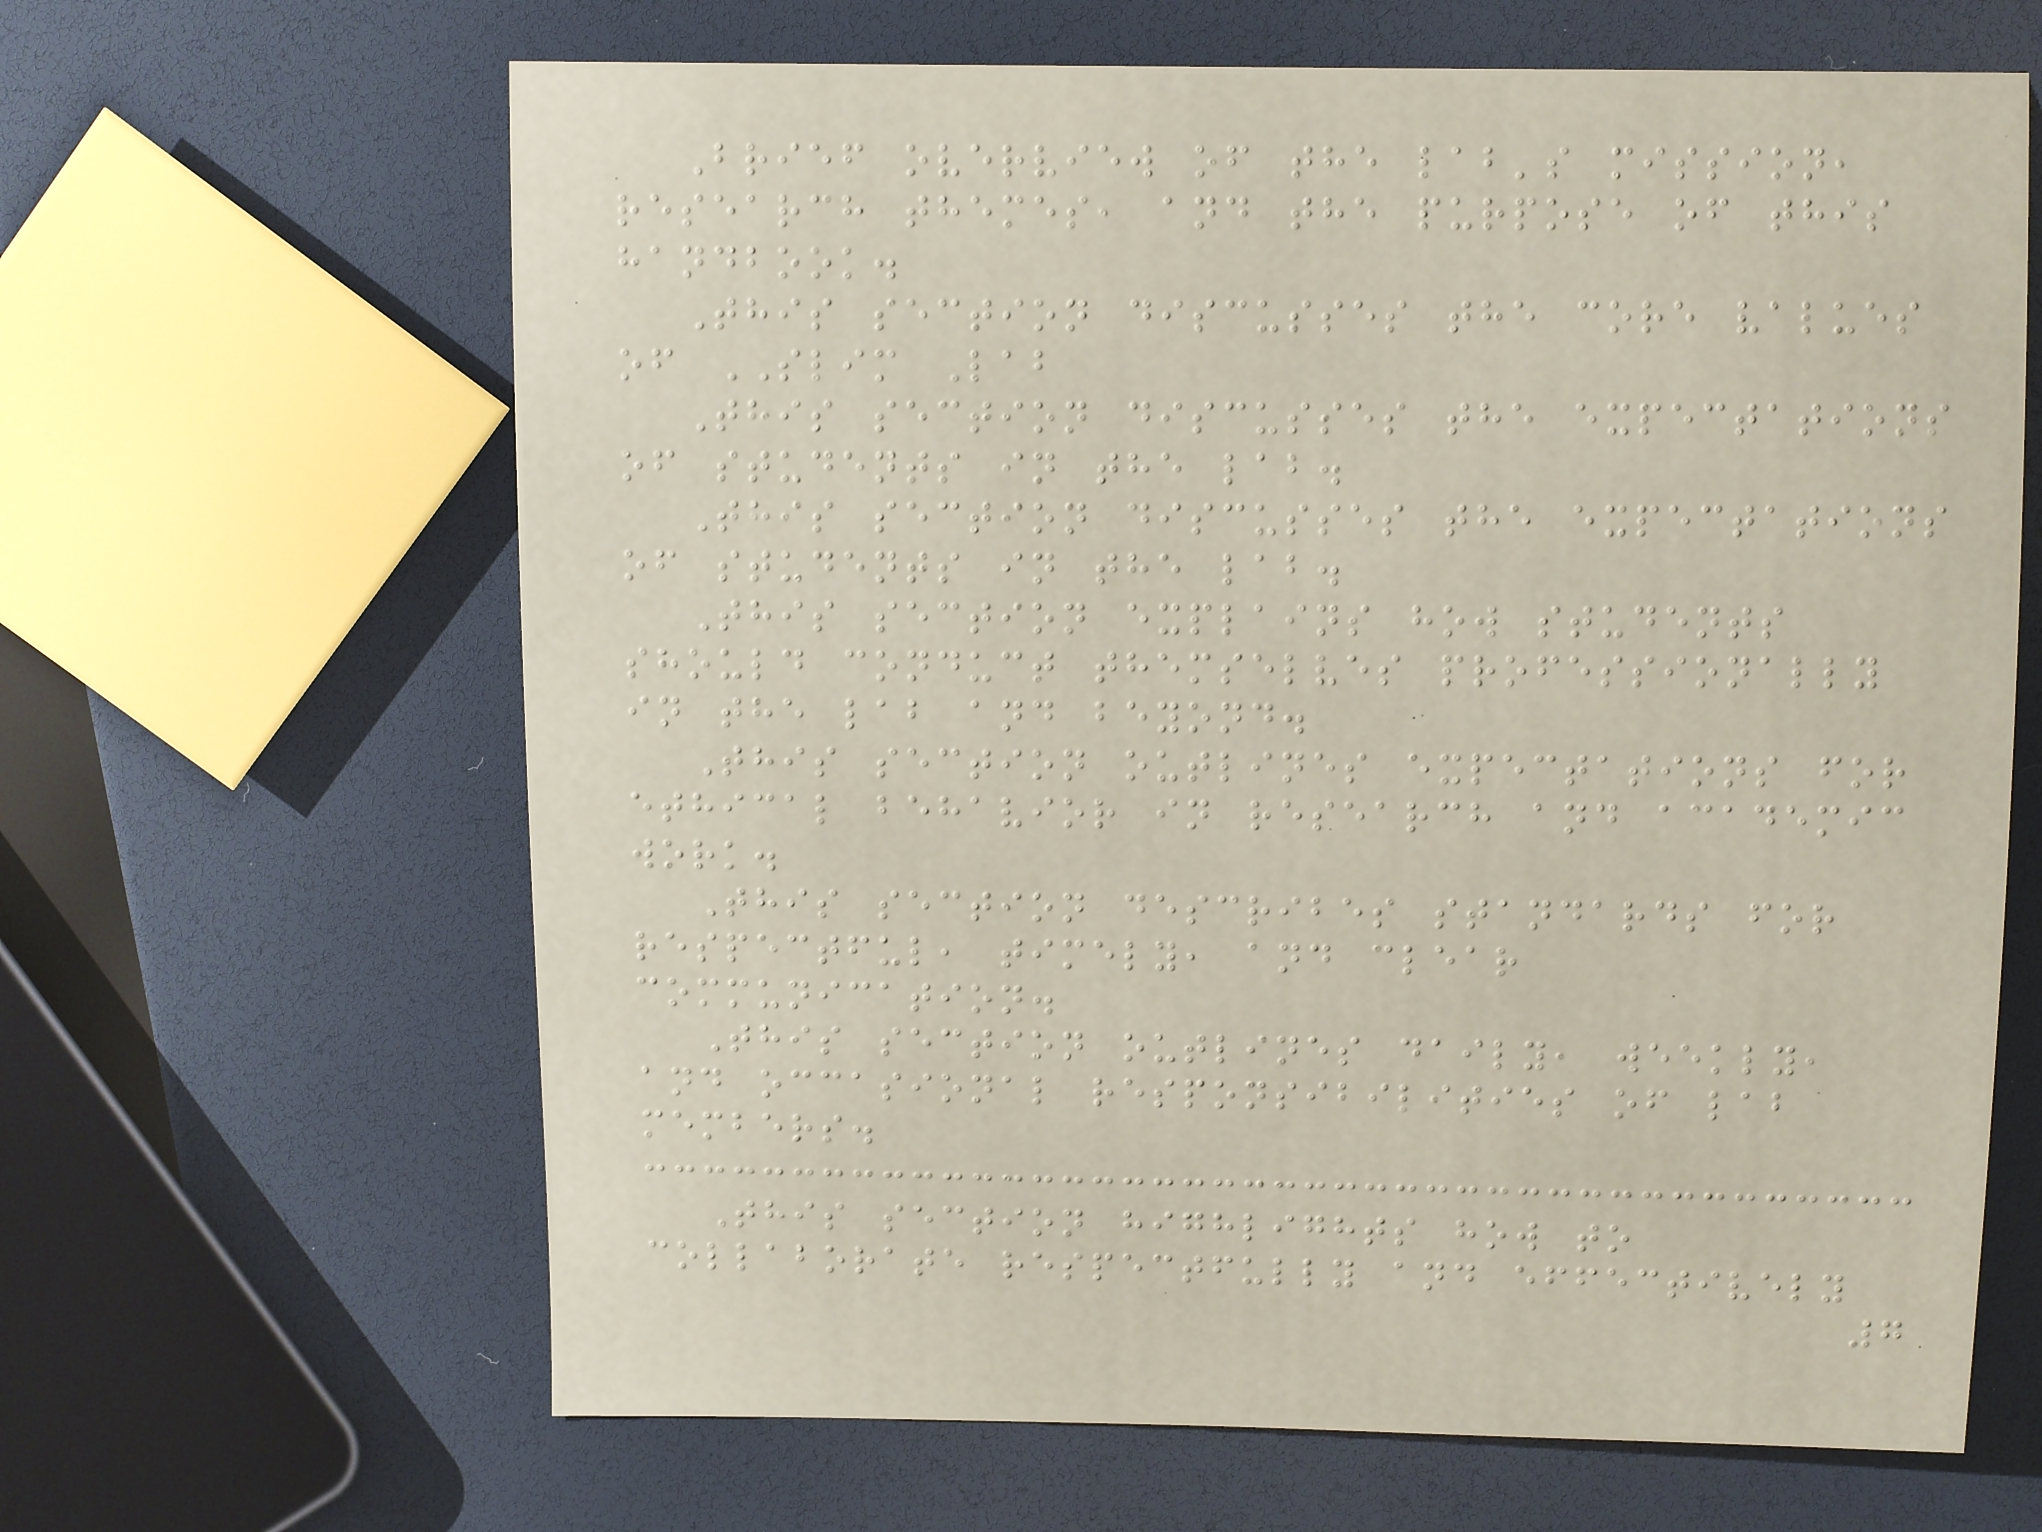Brief overview of the lab's mission,
research themes, and the purpose of this
handbook.
This section discusses the core values
of SLIM Lab
This section discusses the expectations
of students in the lab.
This section discusses the expectations
of students in the lab.
This section explains how students
should conduct themselves professionally
in the lab and beyond.
This section outlines expectations for
ethical behavior in research and academic
work.
This section describes standards for
respectful, timely, and clear
communication.
This section outlines daily, weekly,
and occasional responsibilities of lab
members.
This section highlights how to
collaborate respectfully and effectively
7
